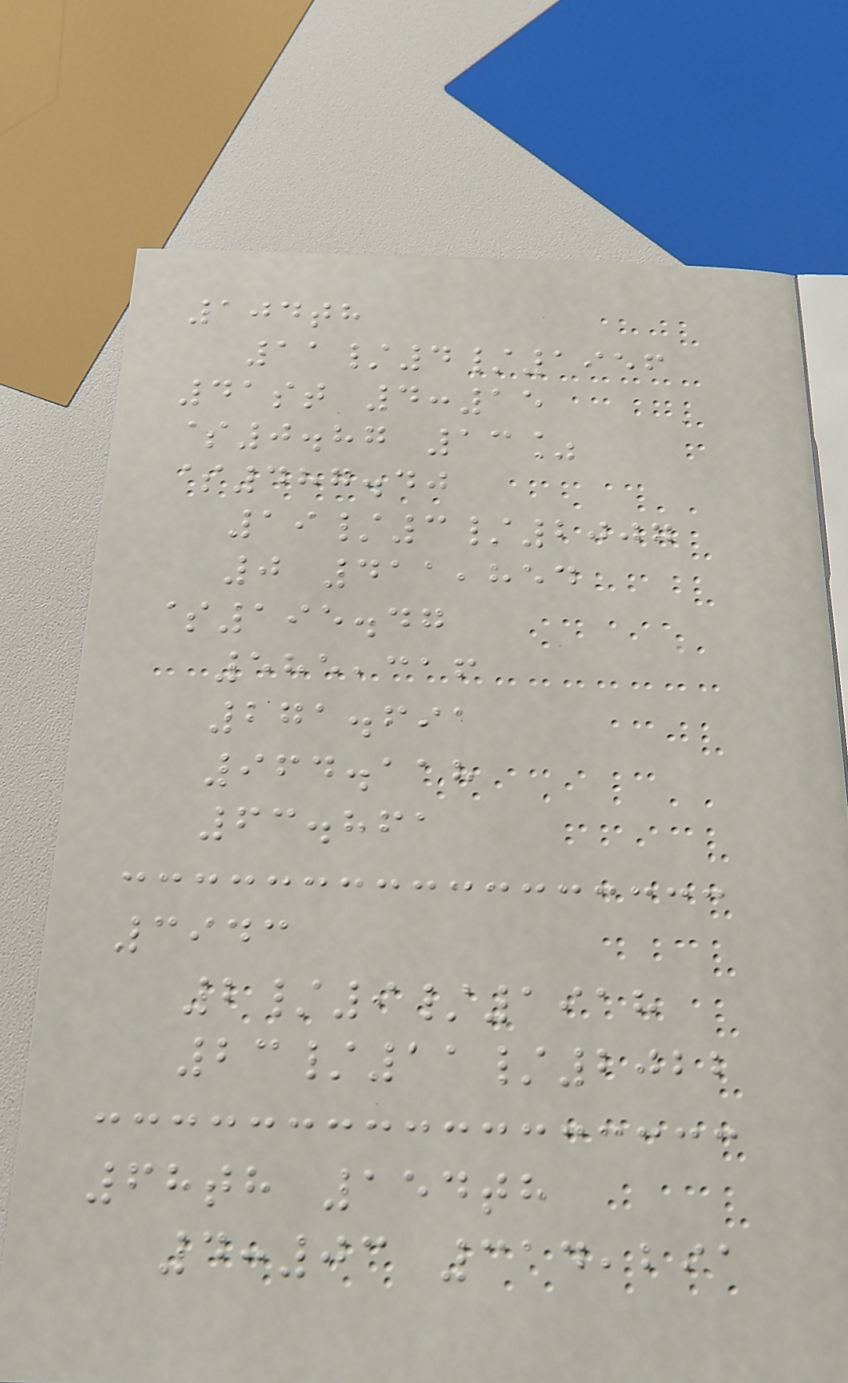104th
11/4/1956
41st 4:15
$0.87 13%
$487.40
19/3/2007
0 411,854
$195.47
585,316
271.691
964.118
63.861
3943
2/9/1918
23/11/2022
68th 154th
4:03 314,291
